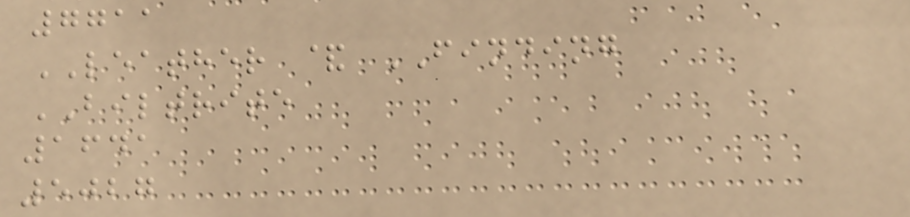7711
LEATHER & FINDING
BILTRITE
1641
5027
